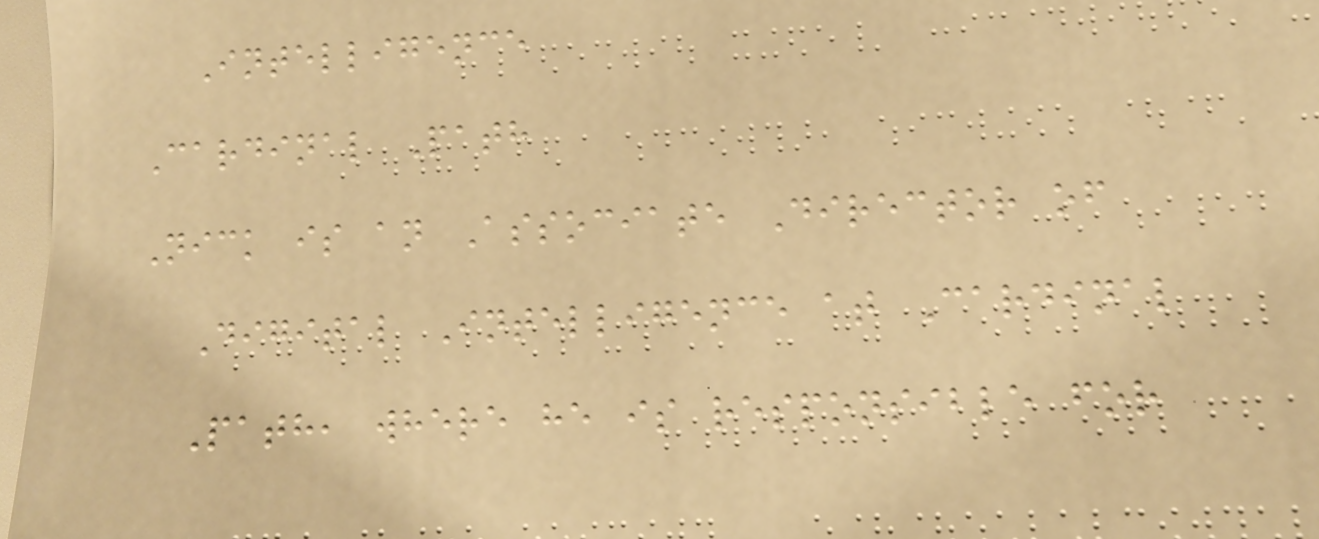Intelligence
Cardinal Path
Nick is an Associate Director of
Digital Intelligence at Cardinal
Path, where he is responsible for
